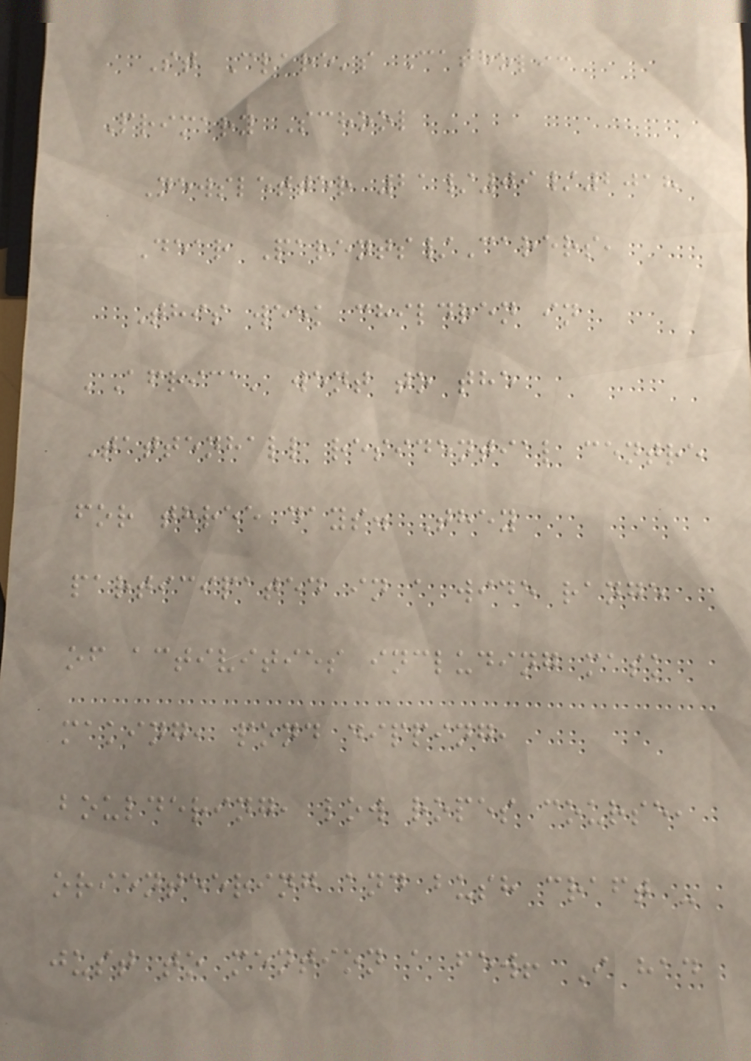St Clare's Catholic
Primary School
Newsletter 21/09/2018
Dear Parents/Carers,
This week children in
'Africa' went to the
Tattenhall residential centre
for three days. They
participated in a wide range
of activities including mask
making, pond dipping,
bouldering, low ropes course,
orienteering and bush craft -
just to mention a few! I had
